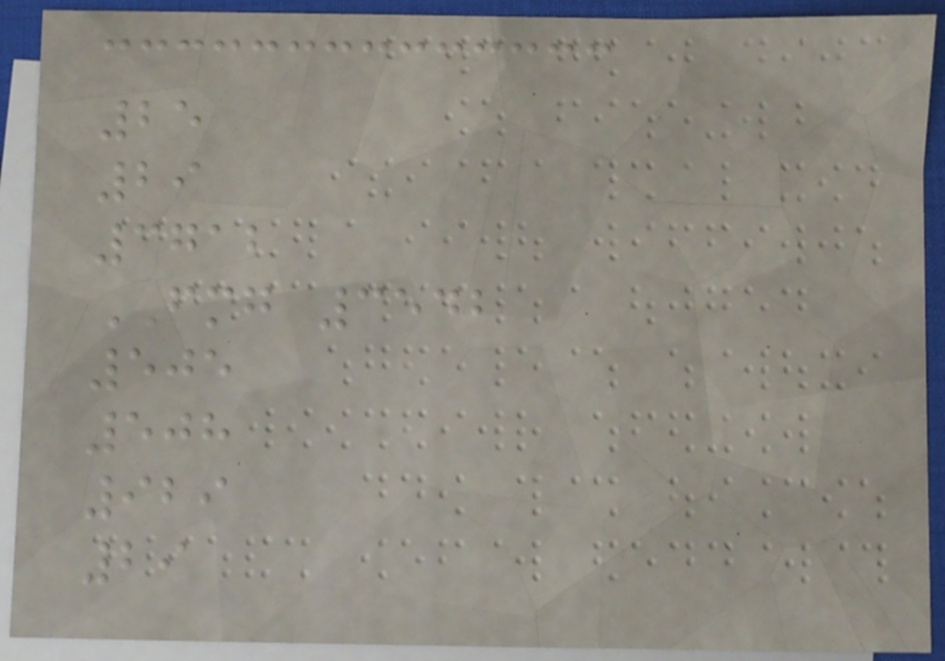25
29
3712
FMG 3542
505
508
929
29
